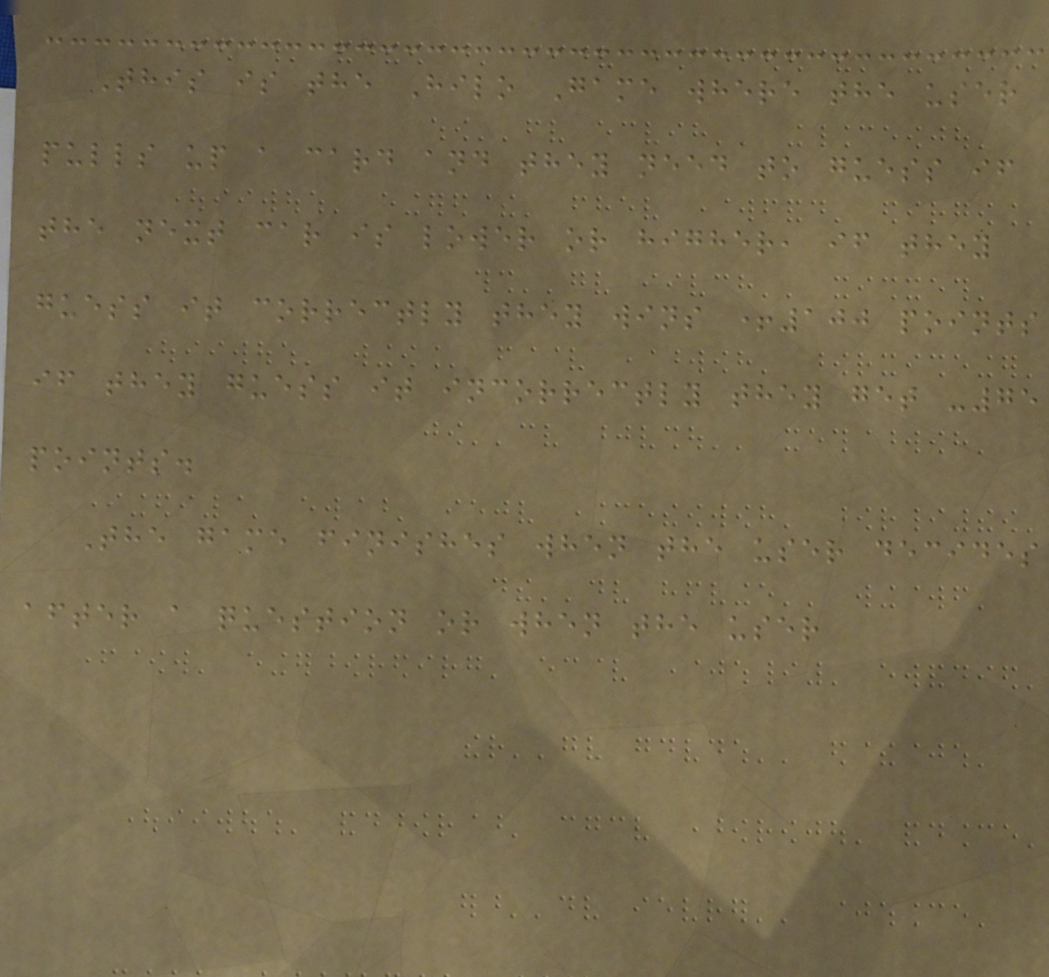This is the Hilo Game where the user
pulls up a card and they need to guess if
the next car is lower or higher, if they
guess it correctly they wins +100 points
if they guess it incorrectly they get -75
points.
The game finishes when the user decides
after a question or when the user
